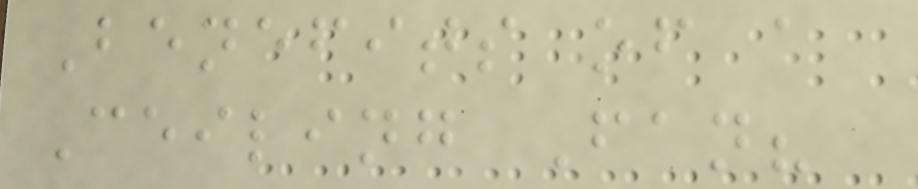Benefits of a
Ceiling Fan?
